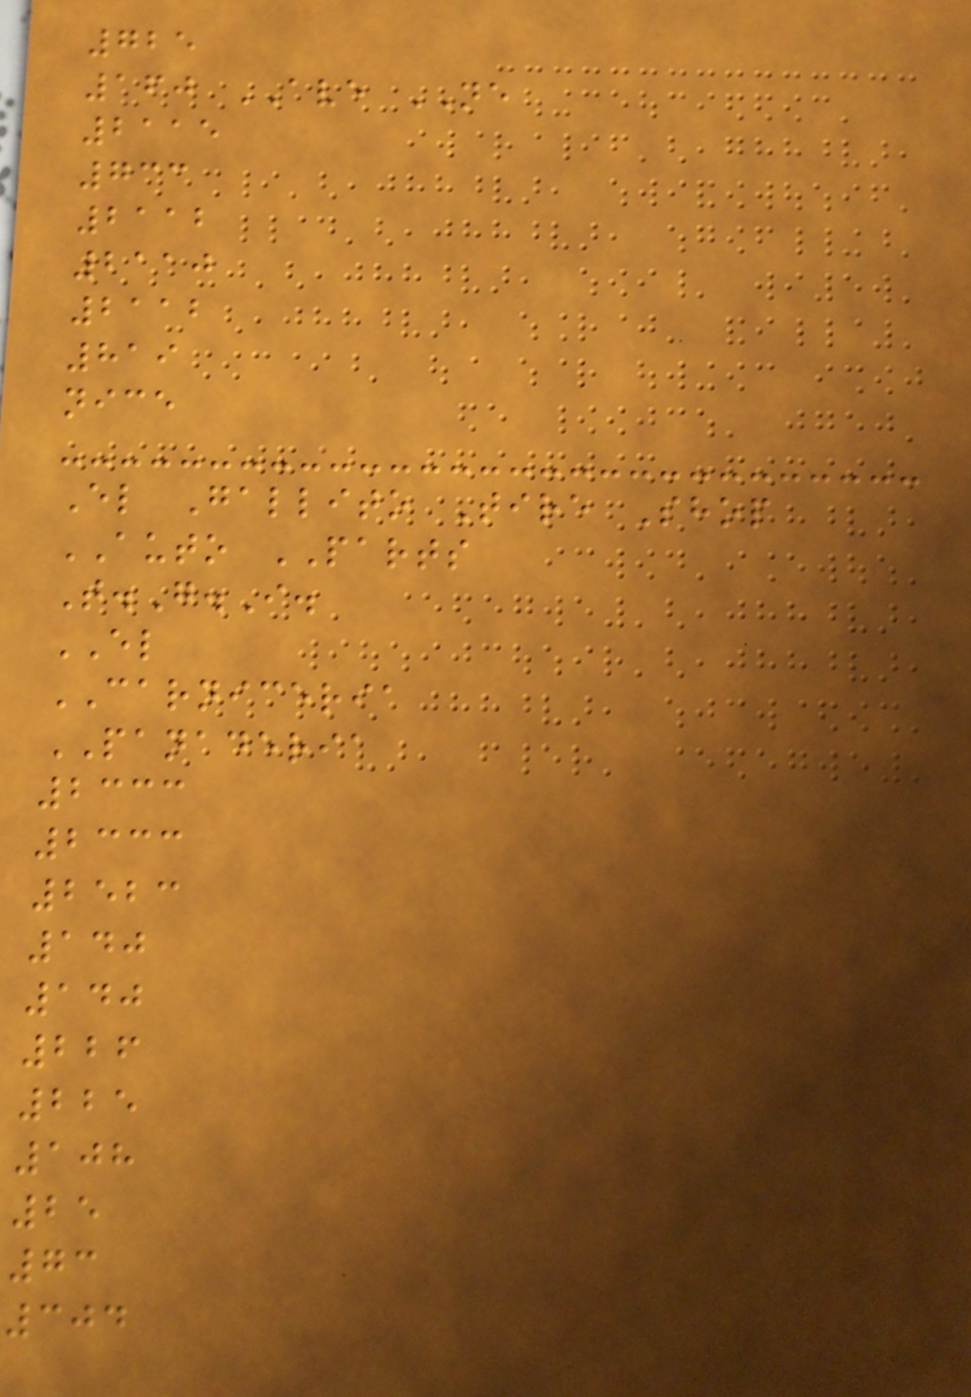725
160 AVE NE
2115
733
2112
2110
2112
819
nice
El Gallito Tire Shop
AUTO PARTS
T.G.I.
EL
CARNICERIA
PANADERIA
2333
2333
2523
140
140
226
225
108
25
73
304
